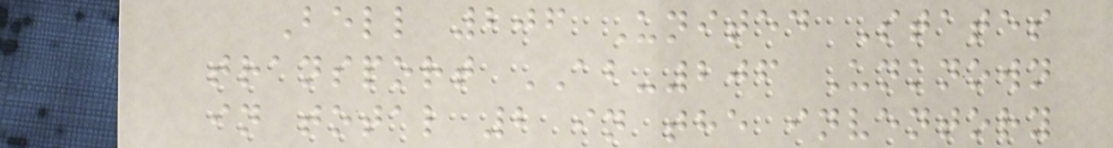Bell 206 United States
transport AB-206 Unknown
in total 2 in the inventory
